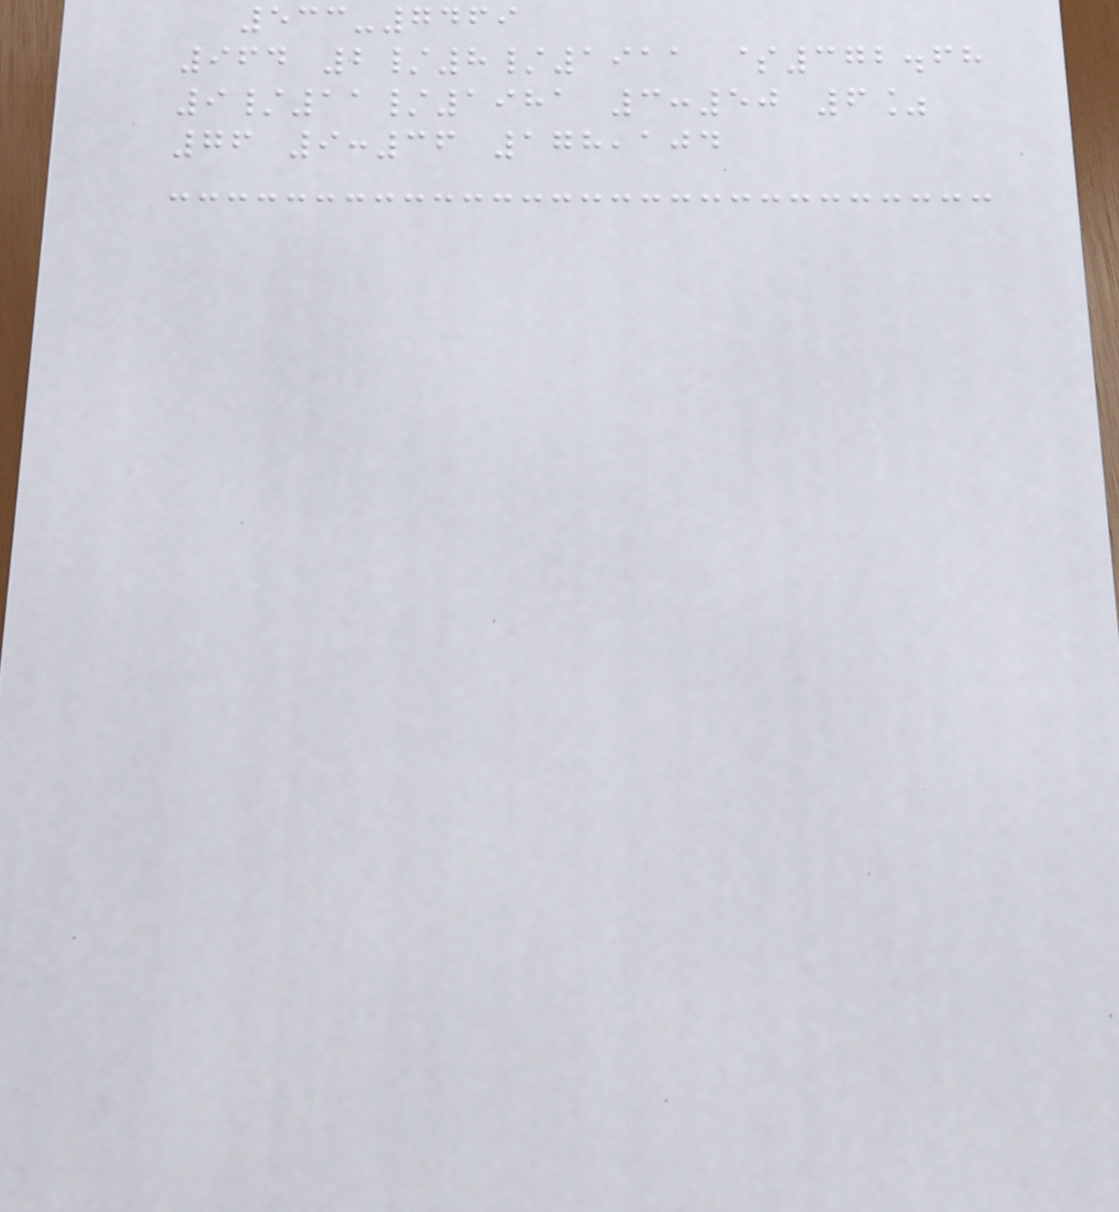533-7469
964 2/8/1911 $372.68
9/11/1981 3:50 6%
76 9:36 178,104
